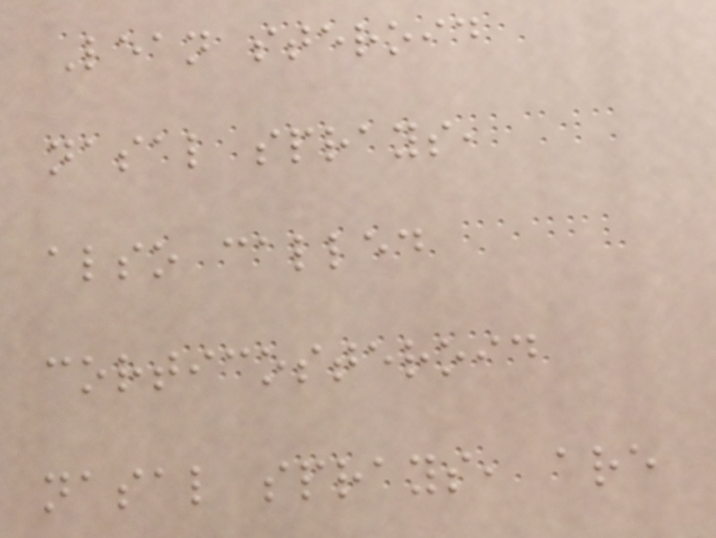Lean steroid
nasal sprays,
also called
corticosteroid
nasal sprays, are
